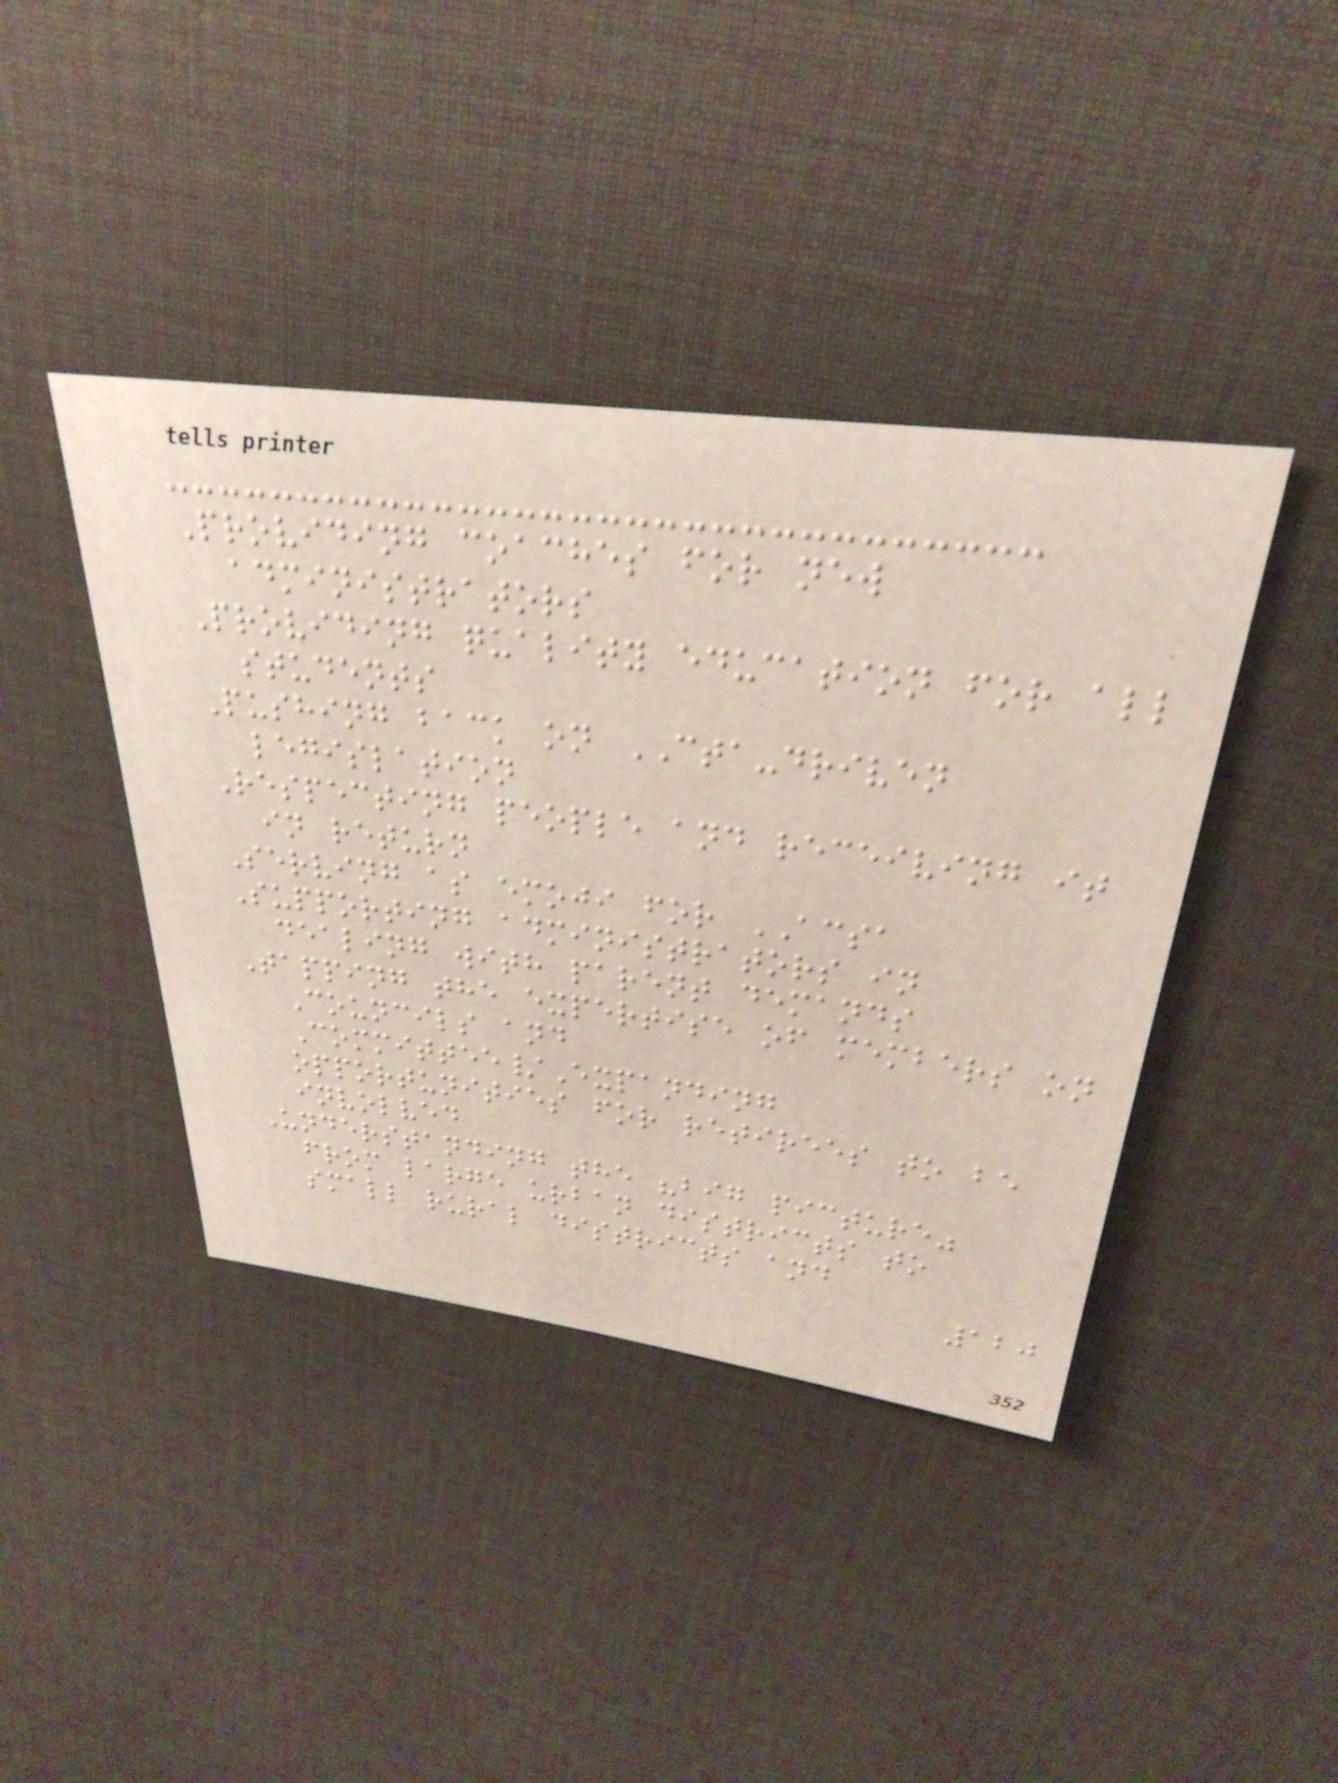Providing coaches for new
administrators
Providing quality education for all
students
Pushing back on CTA-driven
legislation
Respecting people and receiving it
in return
Serving as emoji for ACSA
Supporting administrators in
dealing with parent demands
Tapping the expertise of members on
Councils and
Committee/Expanding
opportunities for retirees to be
involved
Understanding the "big picture"
from large urban districts to
small rural districts and
120
